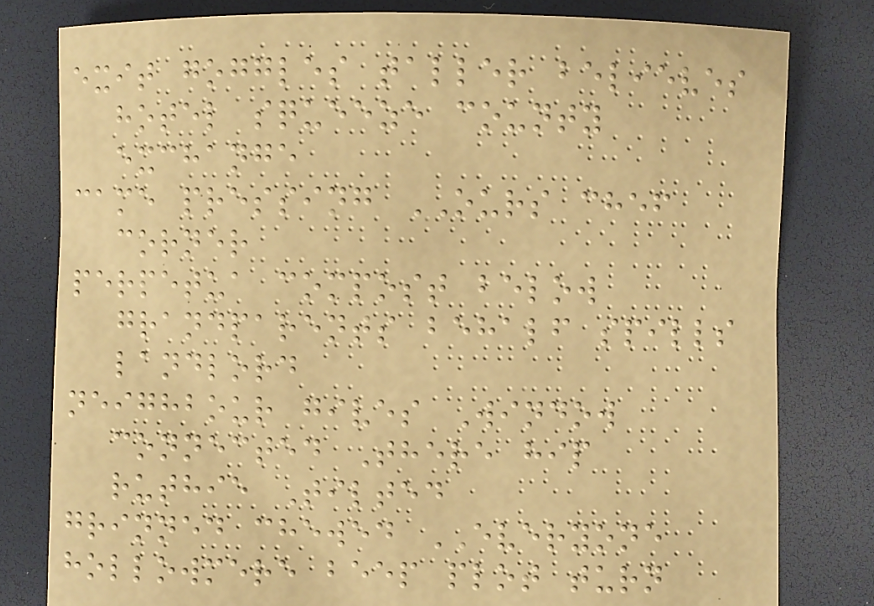exit goggles taller believes
hotel squeeze county
exchange
came pressing OURS chef
corner
perpetua compost below
grandparents behalf spills
landlord
neighbour gives Window
connected There hip
ruthie Tilted
grinned chewed EVERYONE
hollowmere beep plot turn
